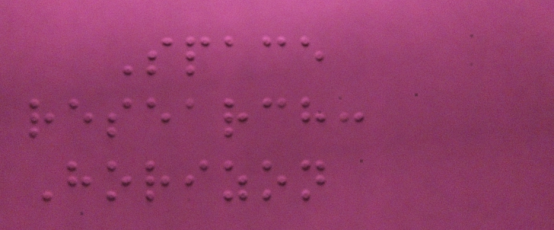Space
research:
Horizon
